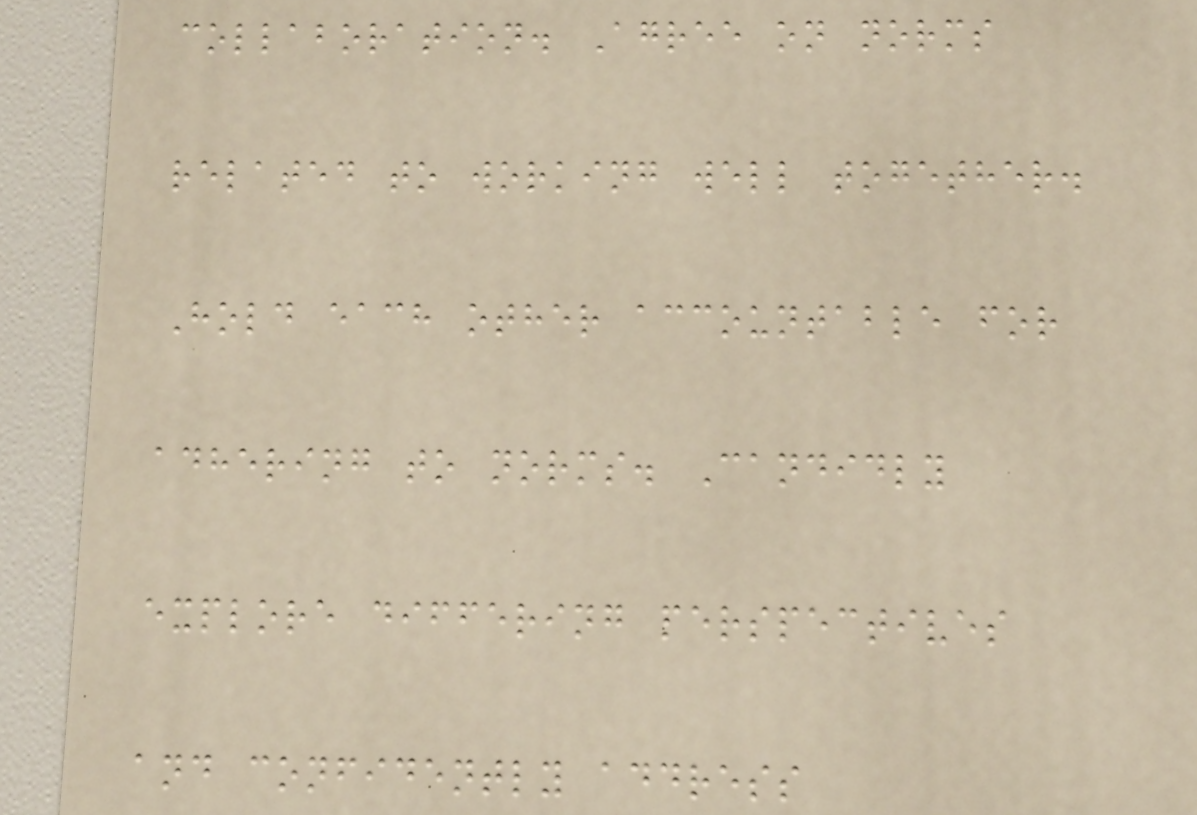collaboration. Agree on norms
related to working well together.
Hold each other accountable for
adhering to norms. Candidly
explore differing perspectives
and confidently address
